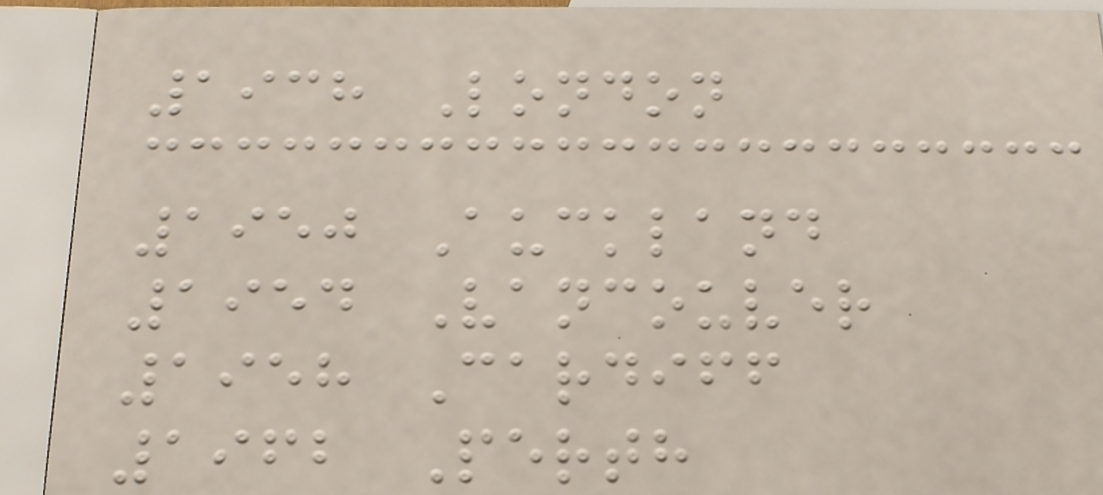1938 London
1950 Auckland
1954 Vancouver
1958 Cardiff
1962 Perth
